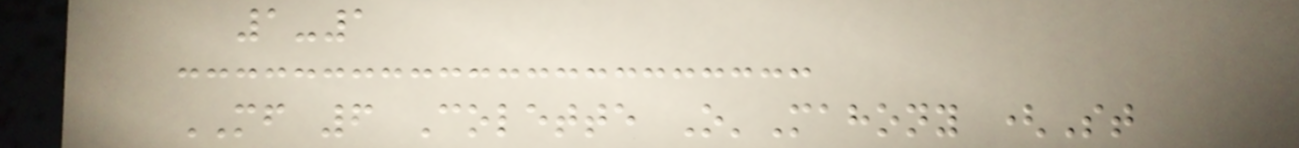1-1
MF 6 Colette O'Mahony (St
